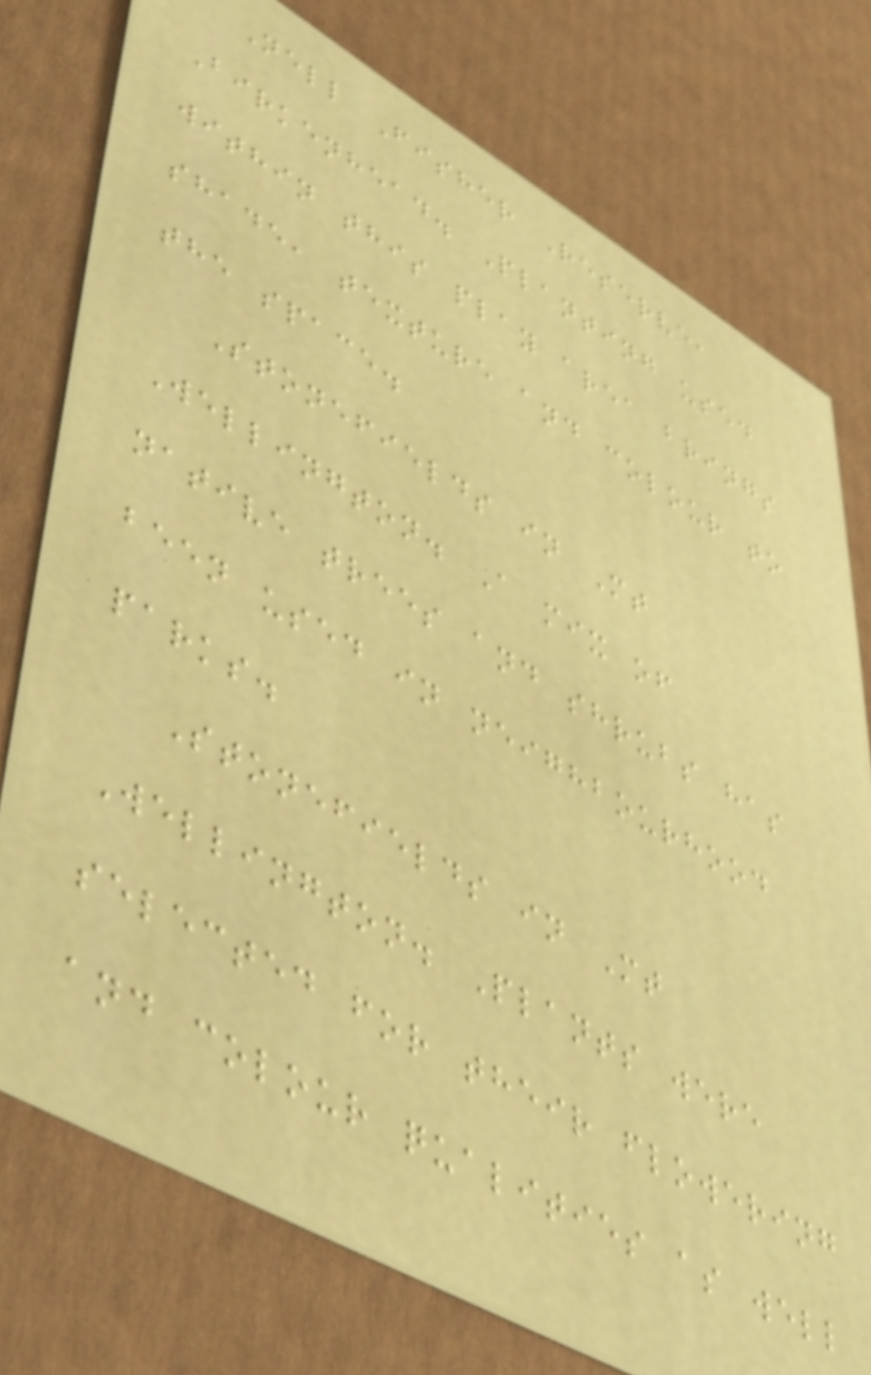Nell Fisher Reserve,
Birkenhead. Planting used
within this play area brings
shade, texture and colour to
the space.
Stonefields in Mt
Wellington. A mix of
native trees and shrubs has
been used in neighbourhood
parks.
Stonefields in Mt
Wellington. Plants were
selected for their flowering
and colour qualities as well
